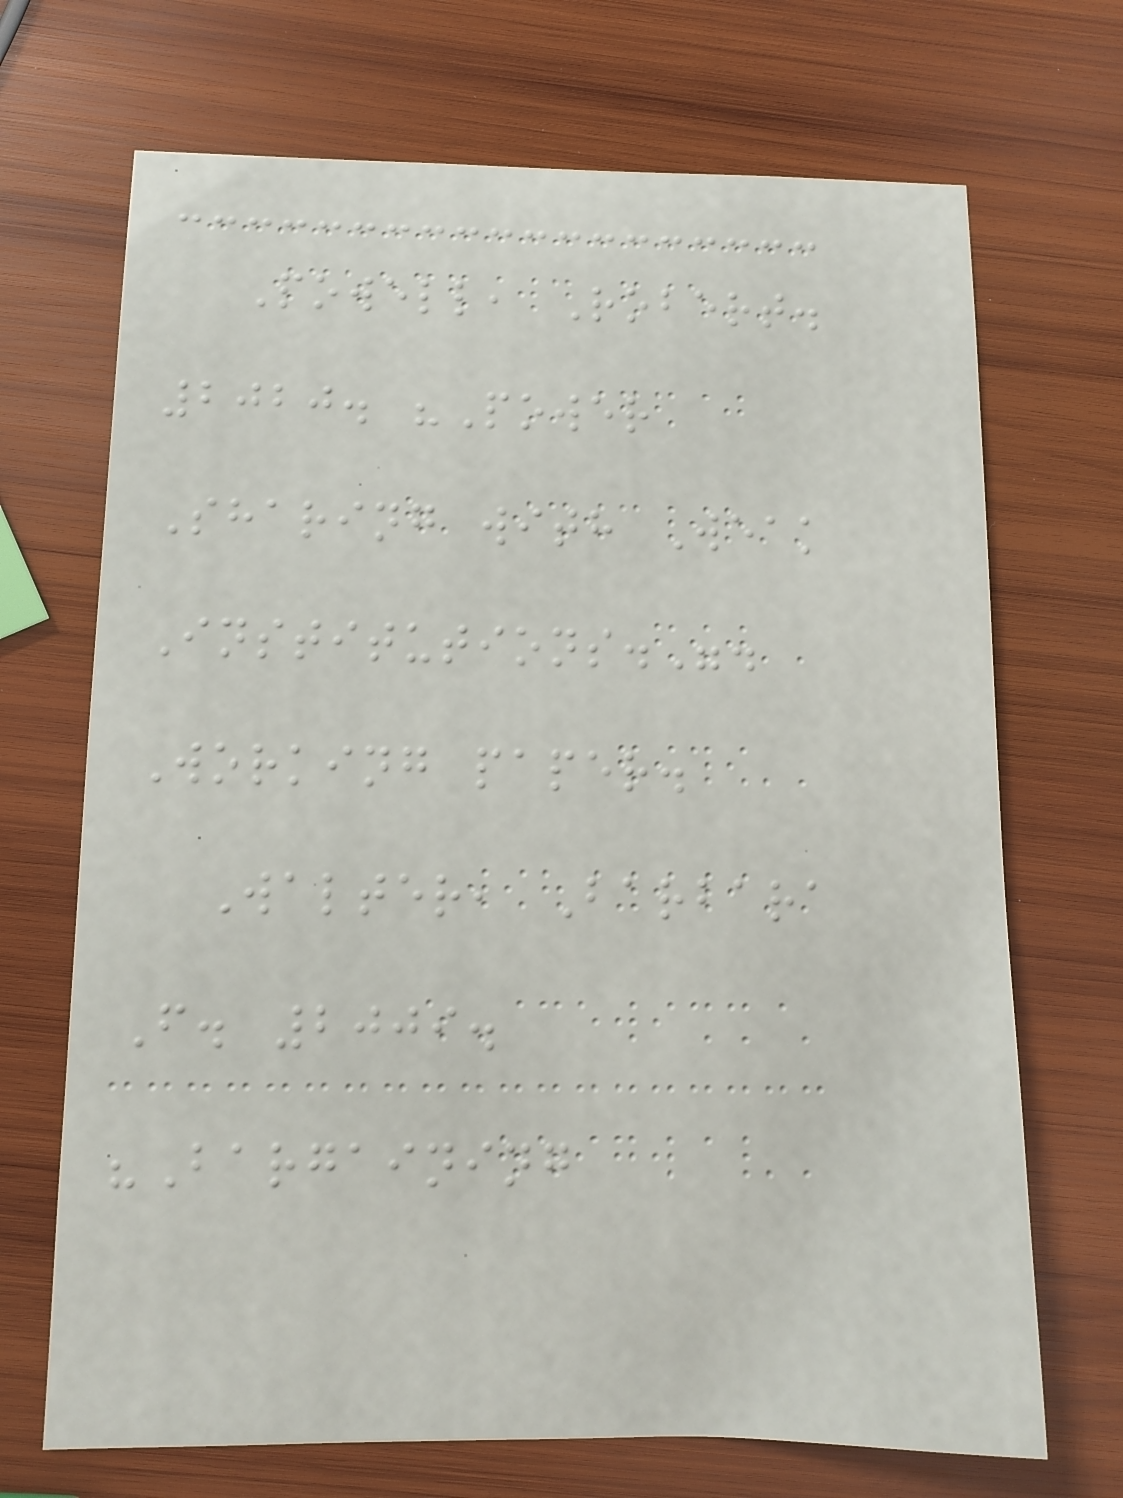Powell, Robert.
2020. "Power
Sharing with Weak
Institutions.".
Working paper.
Walter, Barbara
F. 2009.
"Bargaining
